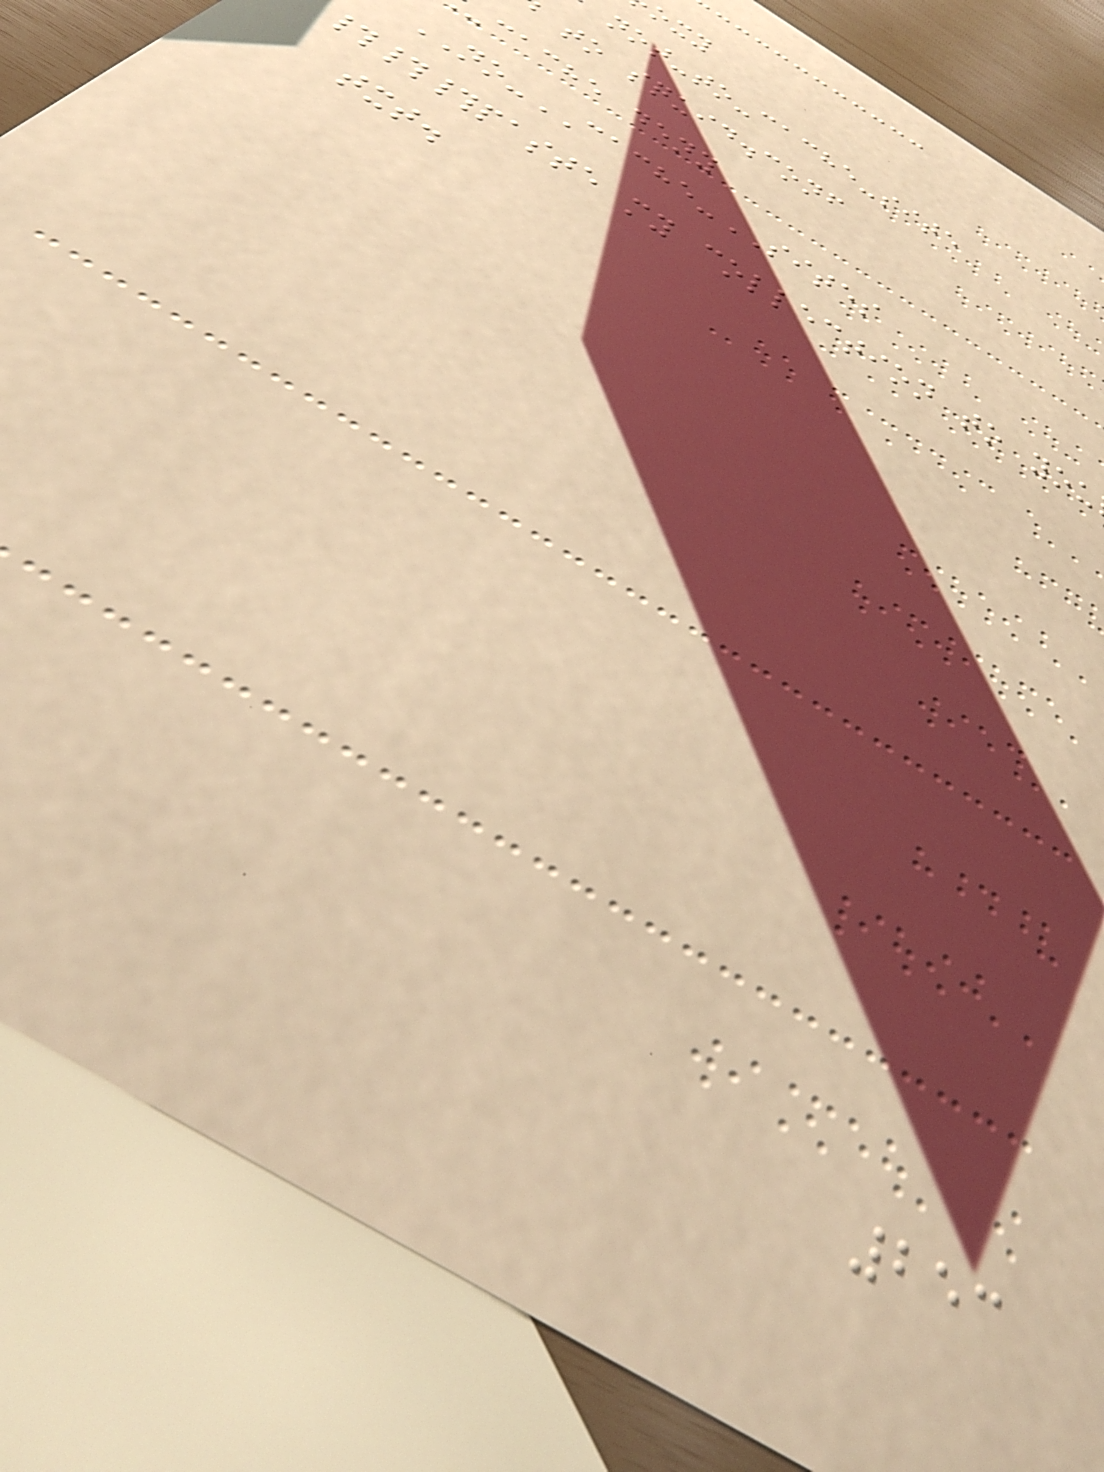not-to-cache-site
to squid.conf
cache deny
NO-CACHE-SITES
###paste my collection to you
txt.
253
